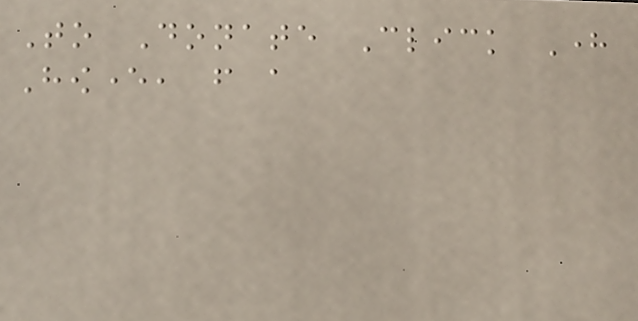To Donate Click Here
However, from a
